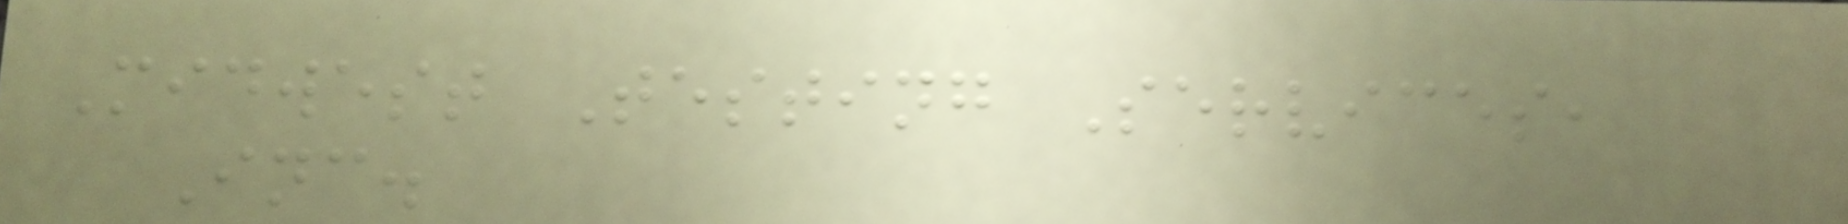Midwest Testing Services,
Inc.
